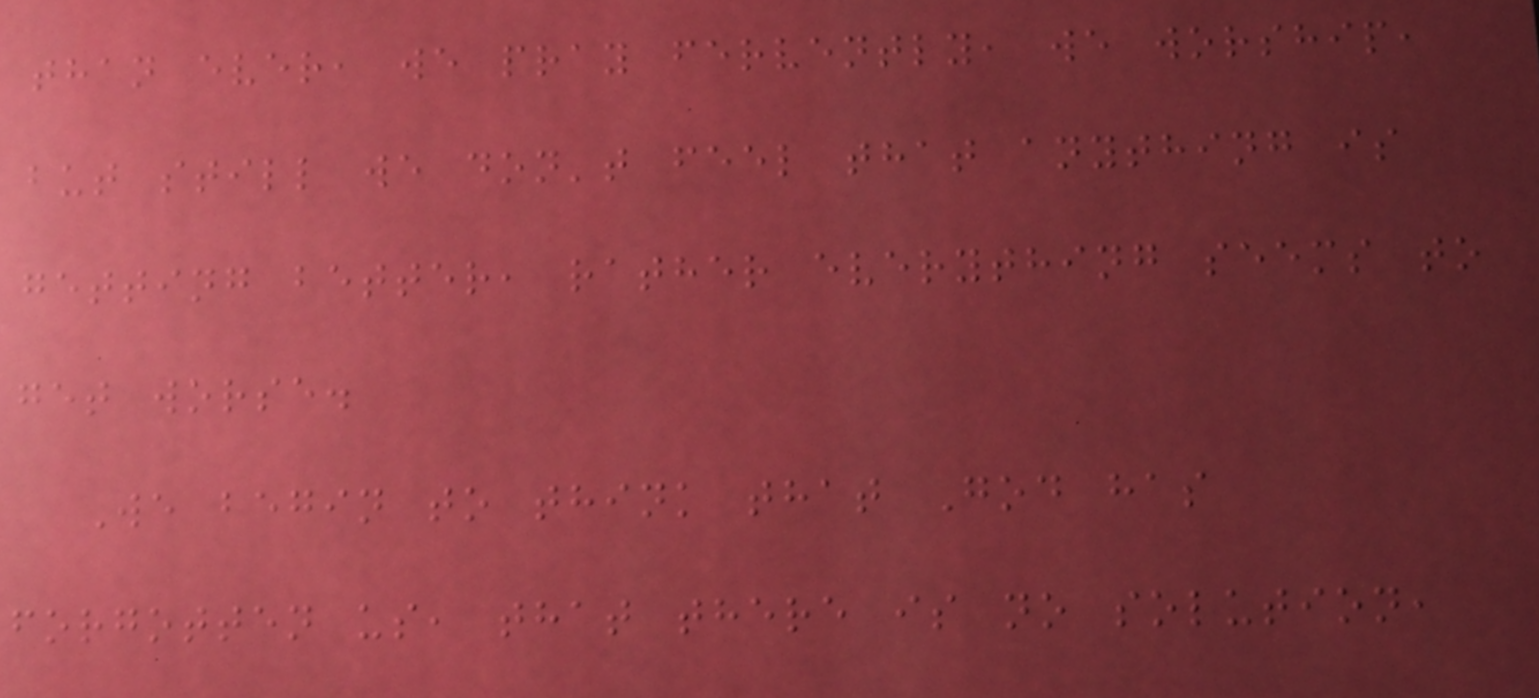than ever, we pray fervently, we worship,
but still we don't feel that anything is
getting better, rather everything seems to
get worse.
We begin to think that God has
forgotten us, that there is no solution,
